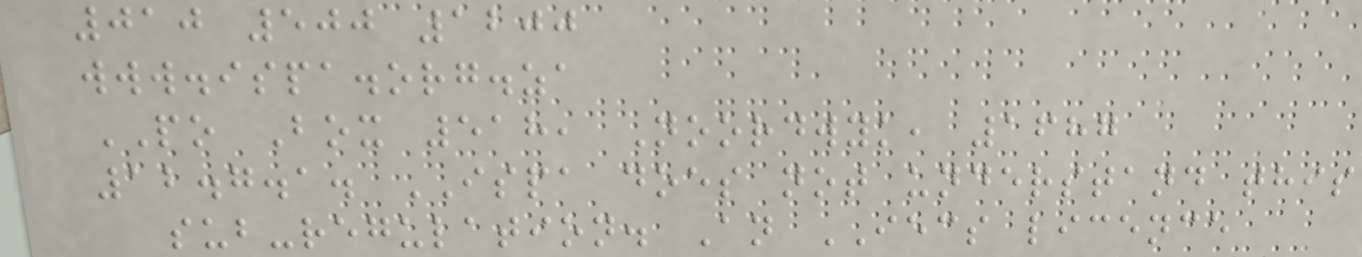010 500 1200
www.ispa.org.za
PO Box 518, Noordwyk, 1687
12.7.1. ISPA does not understand this
sub-regulation. An IECS licence
